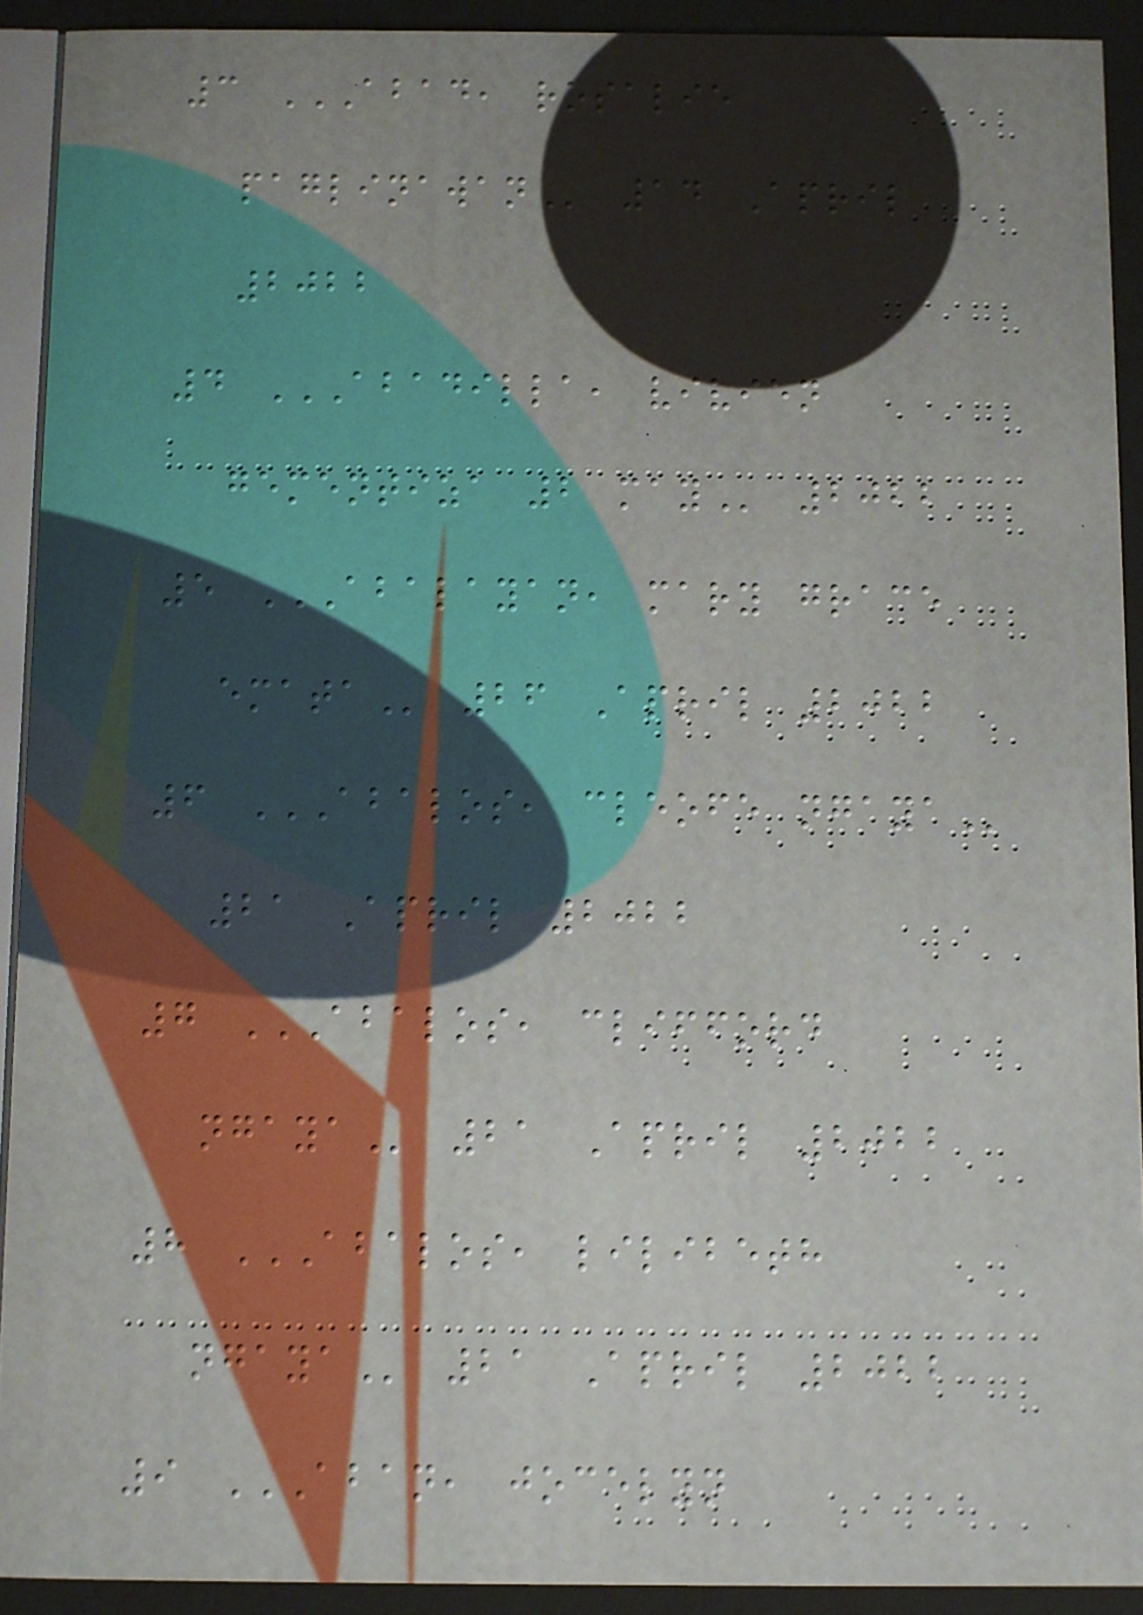3 ABAD, ROSALIE
PAGLINAWAN 14 April
2022
4 ABADILLA, VIVIEN
GEMENTIZA 2 MAY 2022
5 ABALAYAN, MARY GRACE
EMATA 26 April 2022
6 ABALOS, CLEOFE NGAYA
21 April 2022
7 ABALOS, CLIFFORD
NGAYA 21 April 2022
8 ABALOS, LILIBETH
NGAYA 21 April 2022
9 ABAN, JOCELYN
